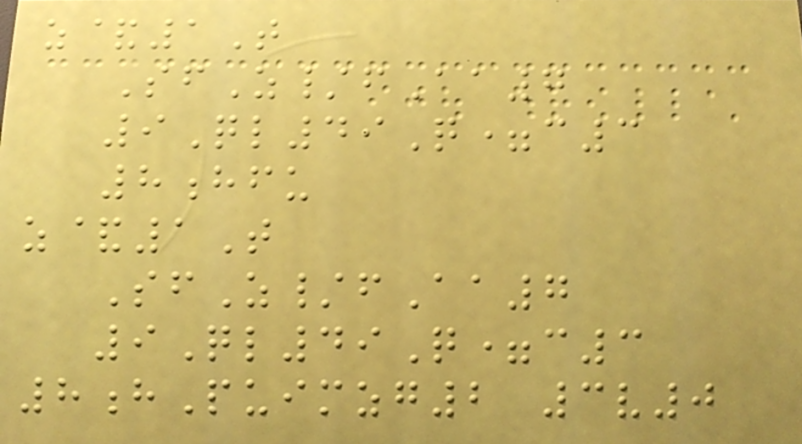z&1T
SfZ/fAa7
9Ql49Q=c3
8hfu
z&1T
SfZ/fAa7
9Ql49Q=c3
8hPuimzg2 3v0
